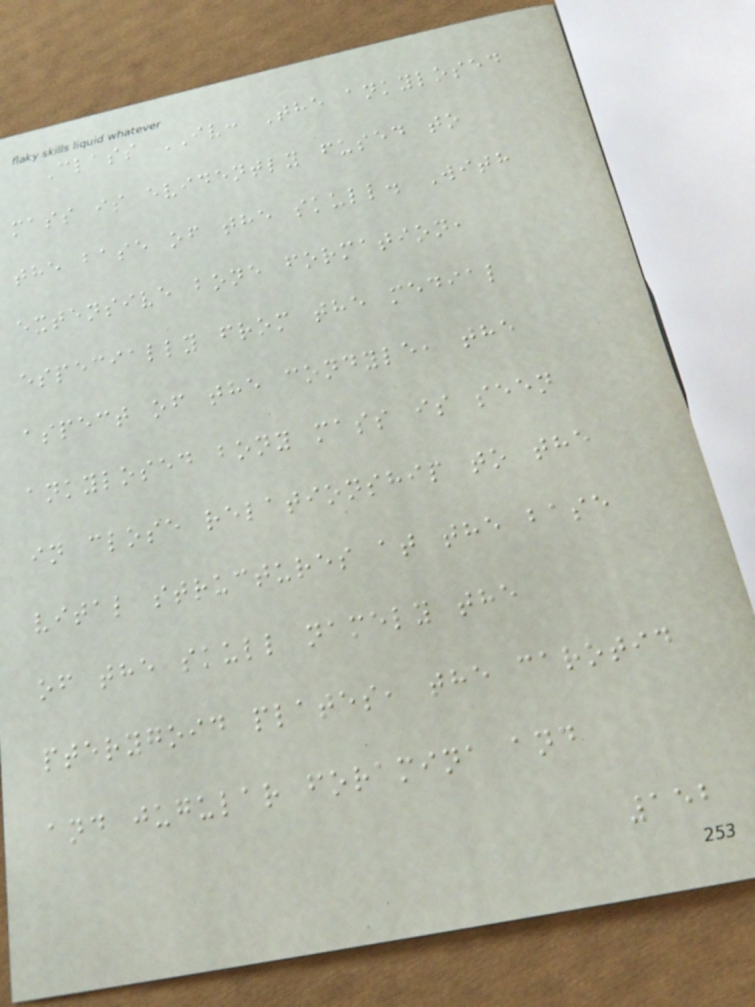Class IV: The ankylosed
mass is evidently fused to
the base of the skull. With
extensive bone formation,
especially from the medial
aspect of the condyle, the
ankylosed bony mass is seen
in close relationship to the
vital structures at the base
of the skull namely the
pterygoid plates, the carotid
and jugular foramina and
152
